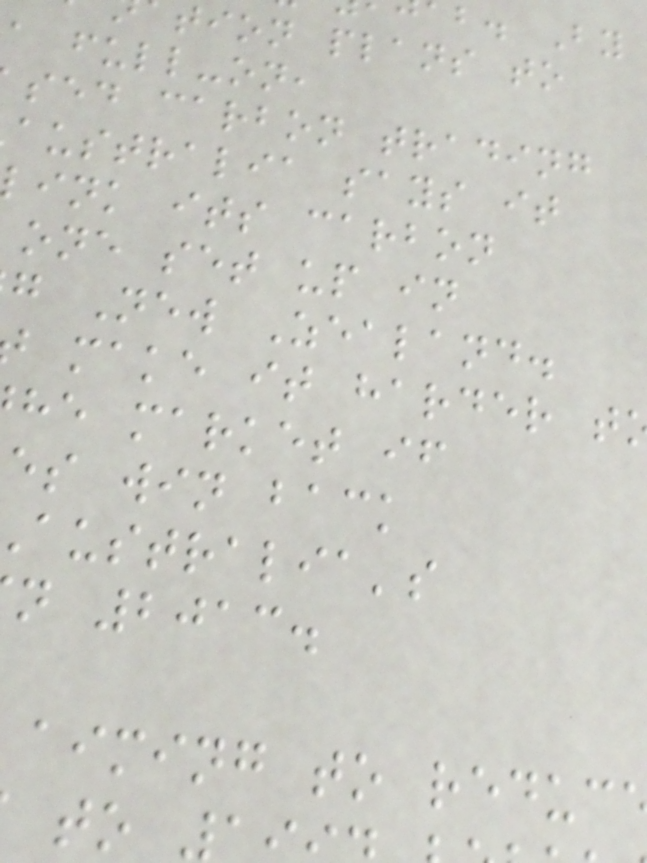tion plans to
a full-on,
sed carbon trading
australia says it
ink its carbon
one set up in
g New Zealand.
make it harder t
he market if
es win back
australia's
n 2013.
aiming to reduc
